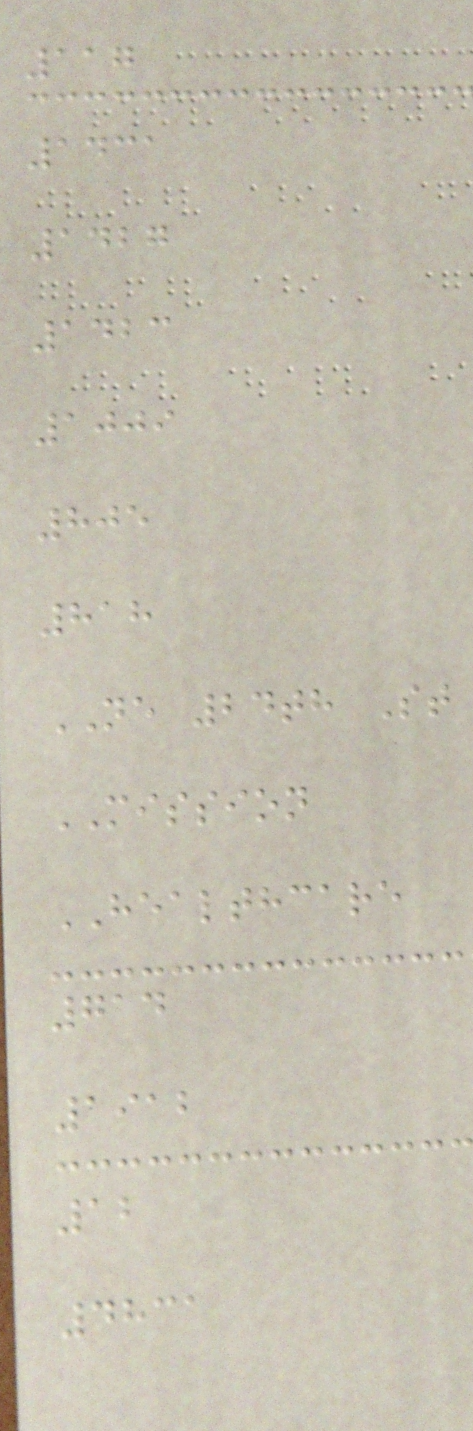117
1431
1427
1423
1009
805
818
NE 24th St
MISSION
HEALTHCARE
714
1912
12
4831
